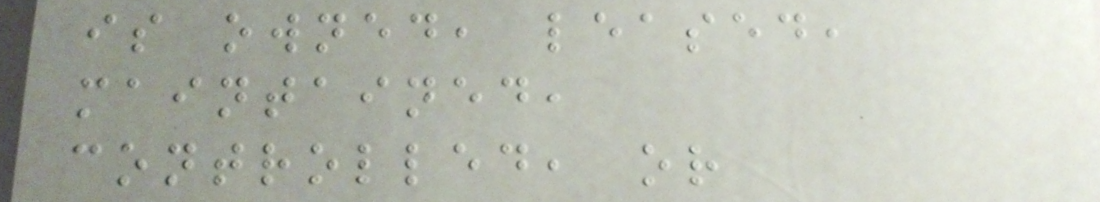is owned, leased,
maintained,
controlled, or
